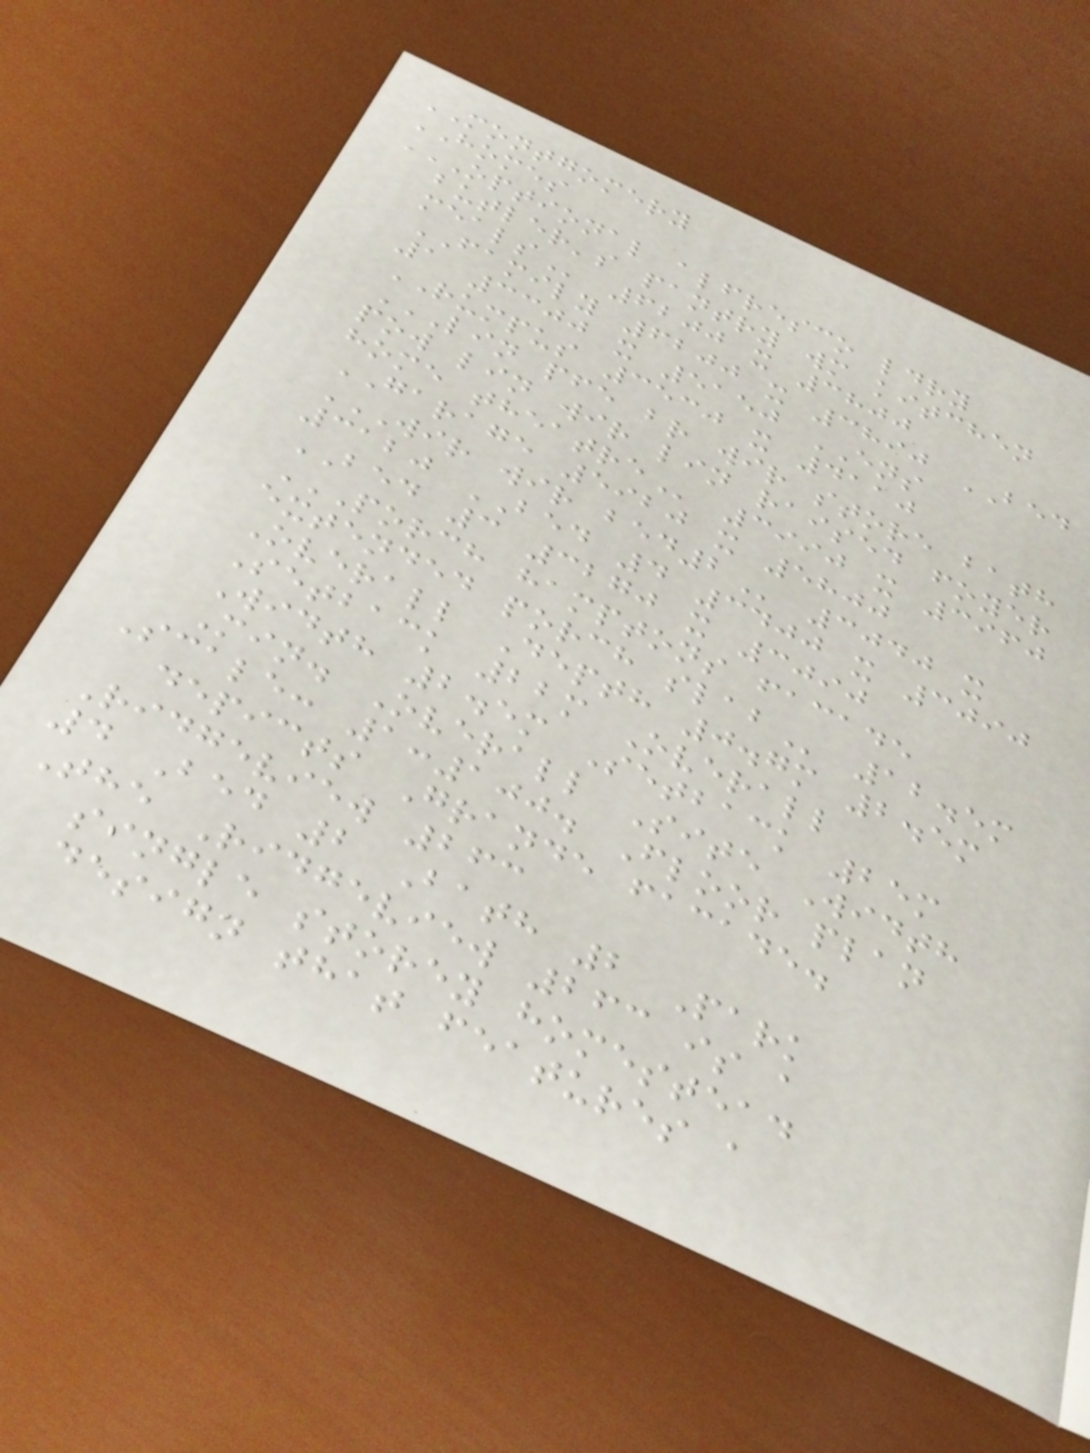MONTGOMERY
HOMES
OPTIONAL ALFRESCO LDRY
BUTLER'S PANTRY WM KITCHEN
MEALS 6200 x 3800
FAMILY 6200 x 3890 BED
1 3300 x 5150 ENS
RUMPUS 3530 x 4110
LIN PFE BR WIR STORE BATH
POW LIN WIR LIN RAISED FOYER
HOME THEATRE 3990 x 3960
GARAGE 5920 x 5800
WIR WIR BED2 3040 x
3120 BED 4 3400 x 3090
BED 3 3270 x 3090
PORCH HAMPTONS FACADE
EXTENDED PORCH SLAB 12.5m
Overall Depth 0.7m 2.5m
Setback 22m Overall
Width 2.5m Setback 25m
Min. Overall Site Width
Scale: 1:100. Floor plan
depicts Grande facade.
Ridgeview 263
4 Bed 2 Bath 2 Park
The Ridgeview 263 is a
single storey homestead
design that features a
